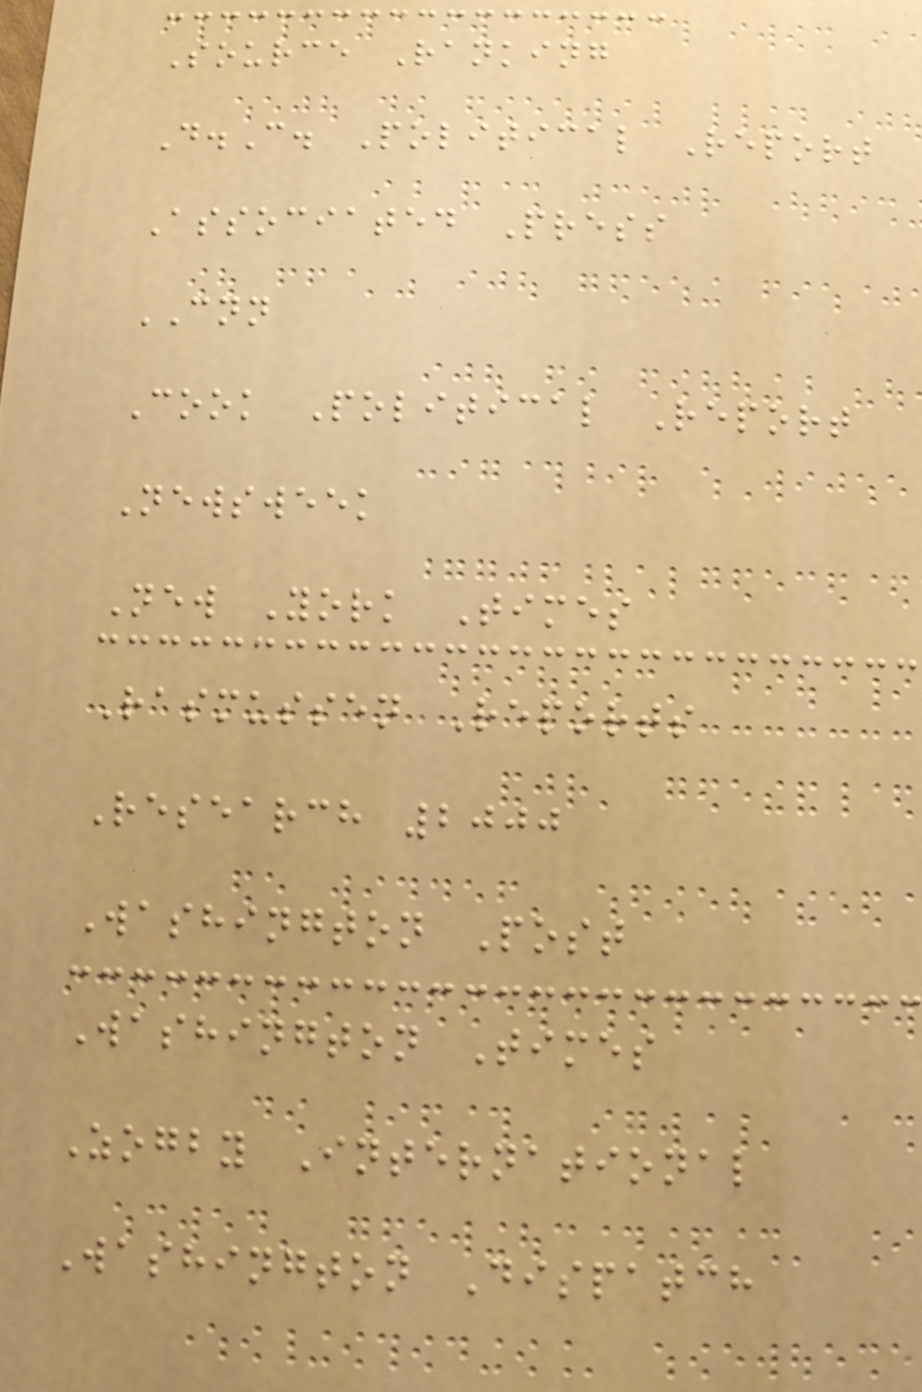Source Ranking
D.C. Political Report
Associated Press
CNN
Cook Political Report
Newsweek
New York Times
Rasmussen Reports
Research 2000
Washington Post
Washington Times
Zogby International
Washington Dispatch
